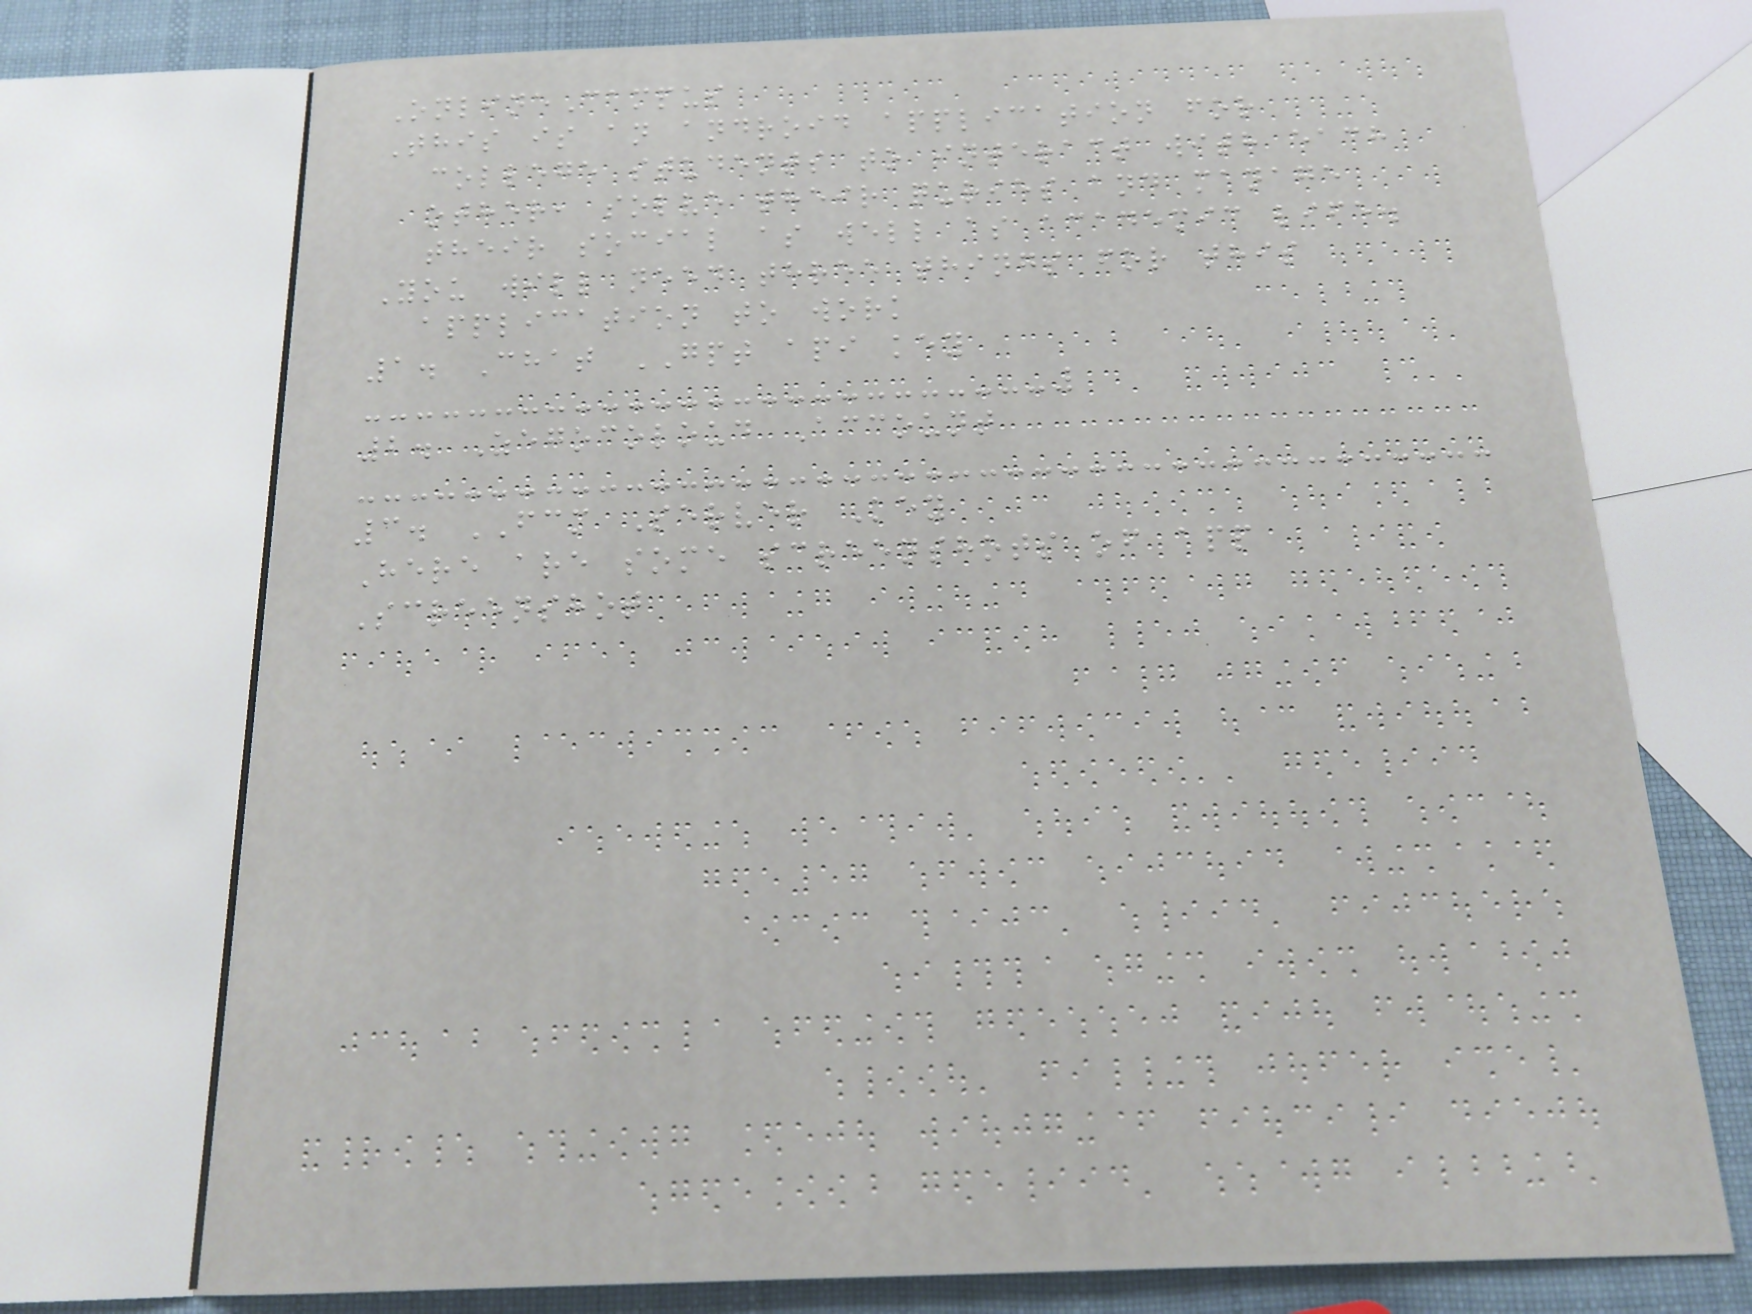OnlineCampus
This is an android application for
college students to interact with each
other, solve their quries and manage
their social as well as academic life.
You will need three things for this
application to work
1. Chat GPT api key
2. Zegocoloud Account
3. FCM Server Key
Here are some screenshots of app
Screenshot
